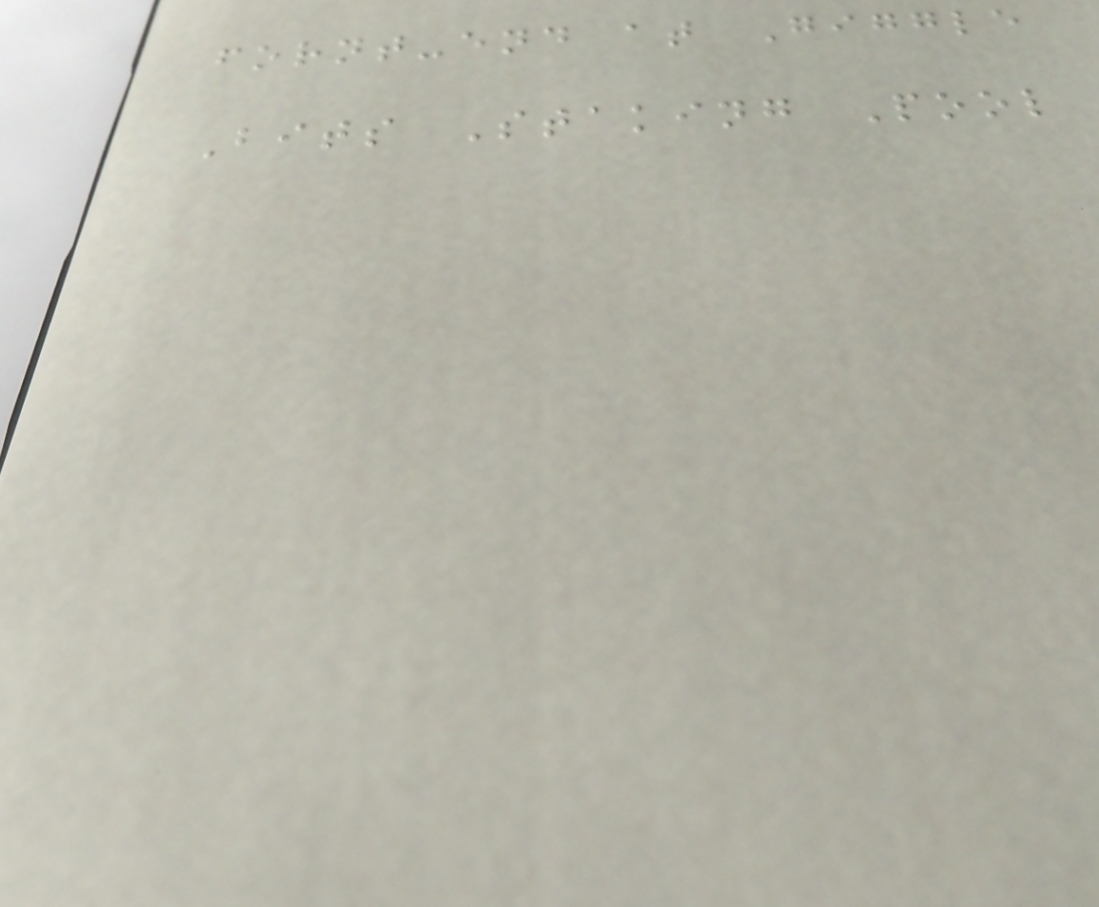fornt-end at Giggle
Bits Staking Pool
